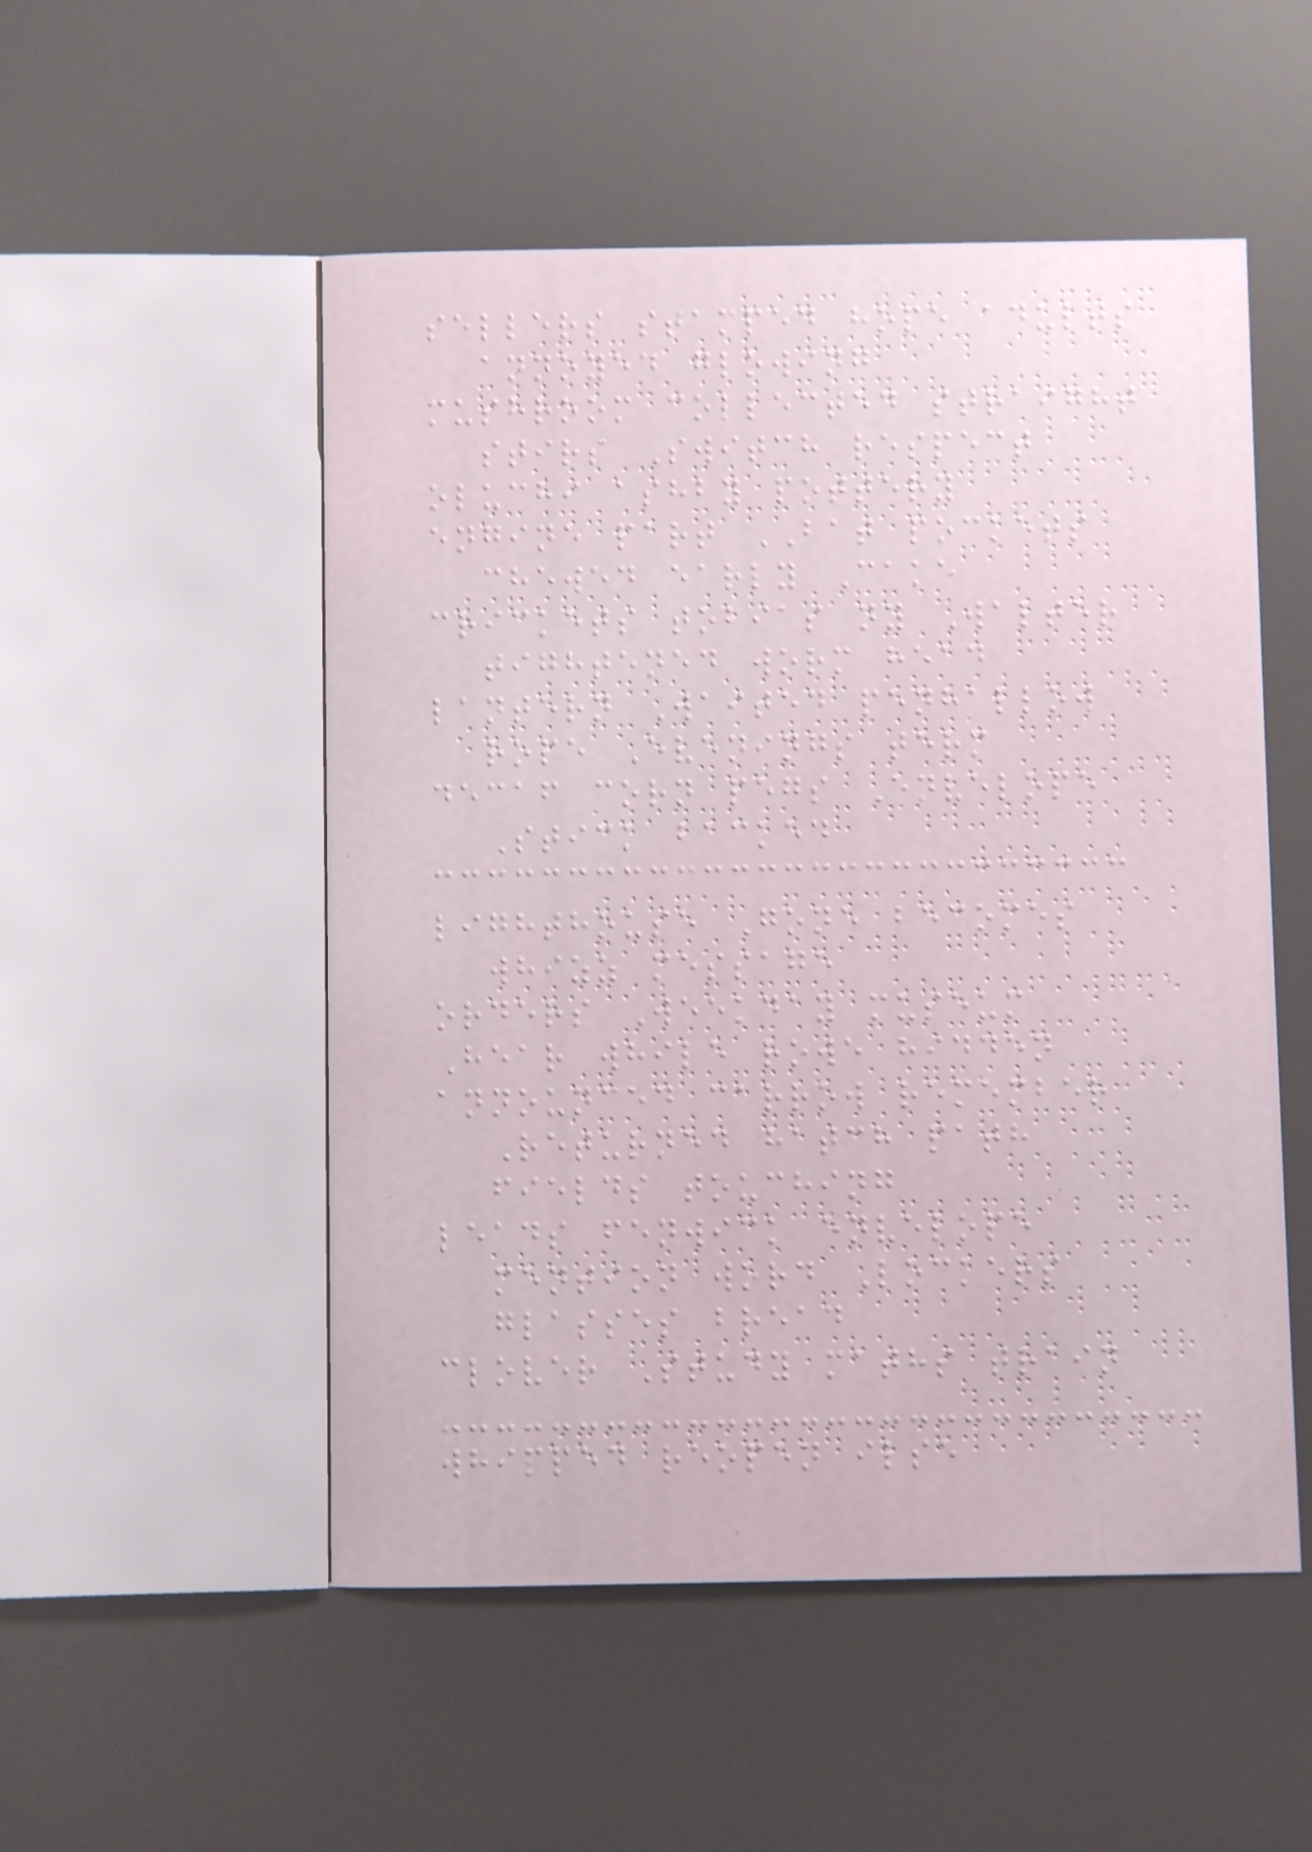sellers stamped hope adults
annoyed glowing
mushroom collected straight
stirs Switch respect
oluchi ashby pottery
engine part BAT pockets
chewed early Cake
crickets tobias ny Walter
tightened worm head
lantern Waited penhallow
rope Evenings term
decaf corn pegs Envelope
Stick backed
lighthouse Gone becomes
whizz message
orders Weekday museum
Hear while rowe hidden
announced carrow remember
Returned hatch path
fields touching
leads fenwick envelope
mention word Lockers
glasses bread
clover Study maths train
whipped reopen ilse
